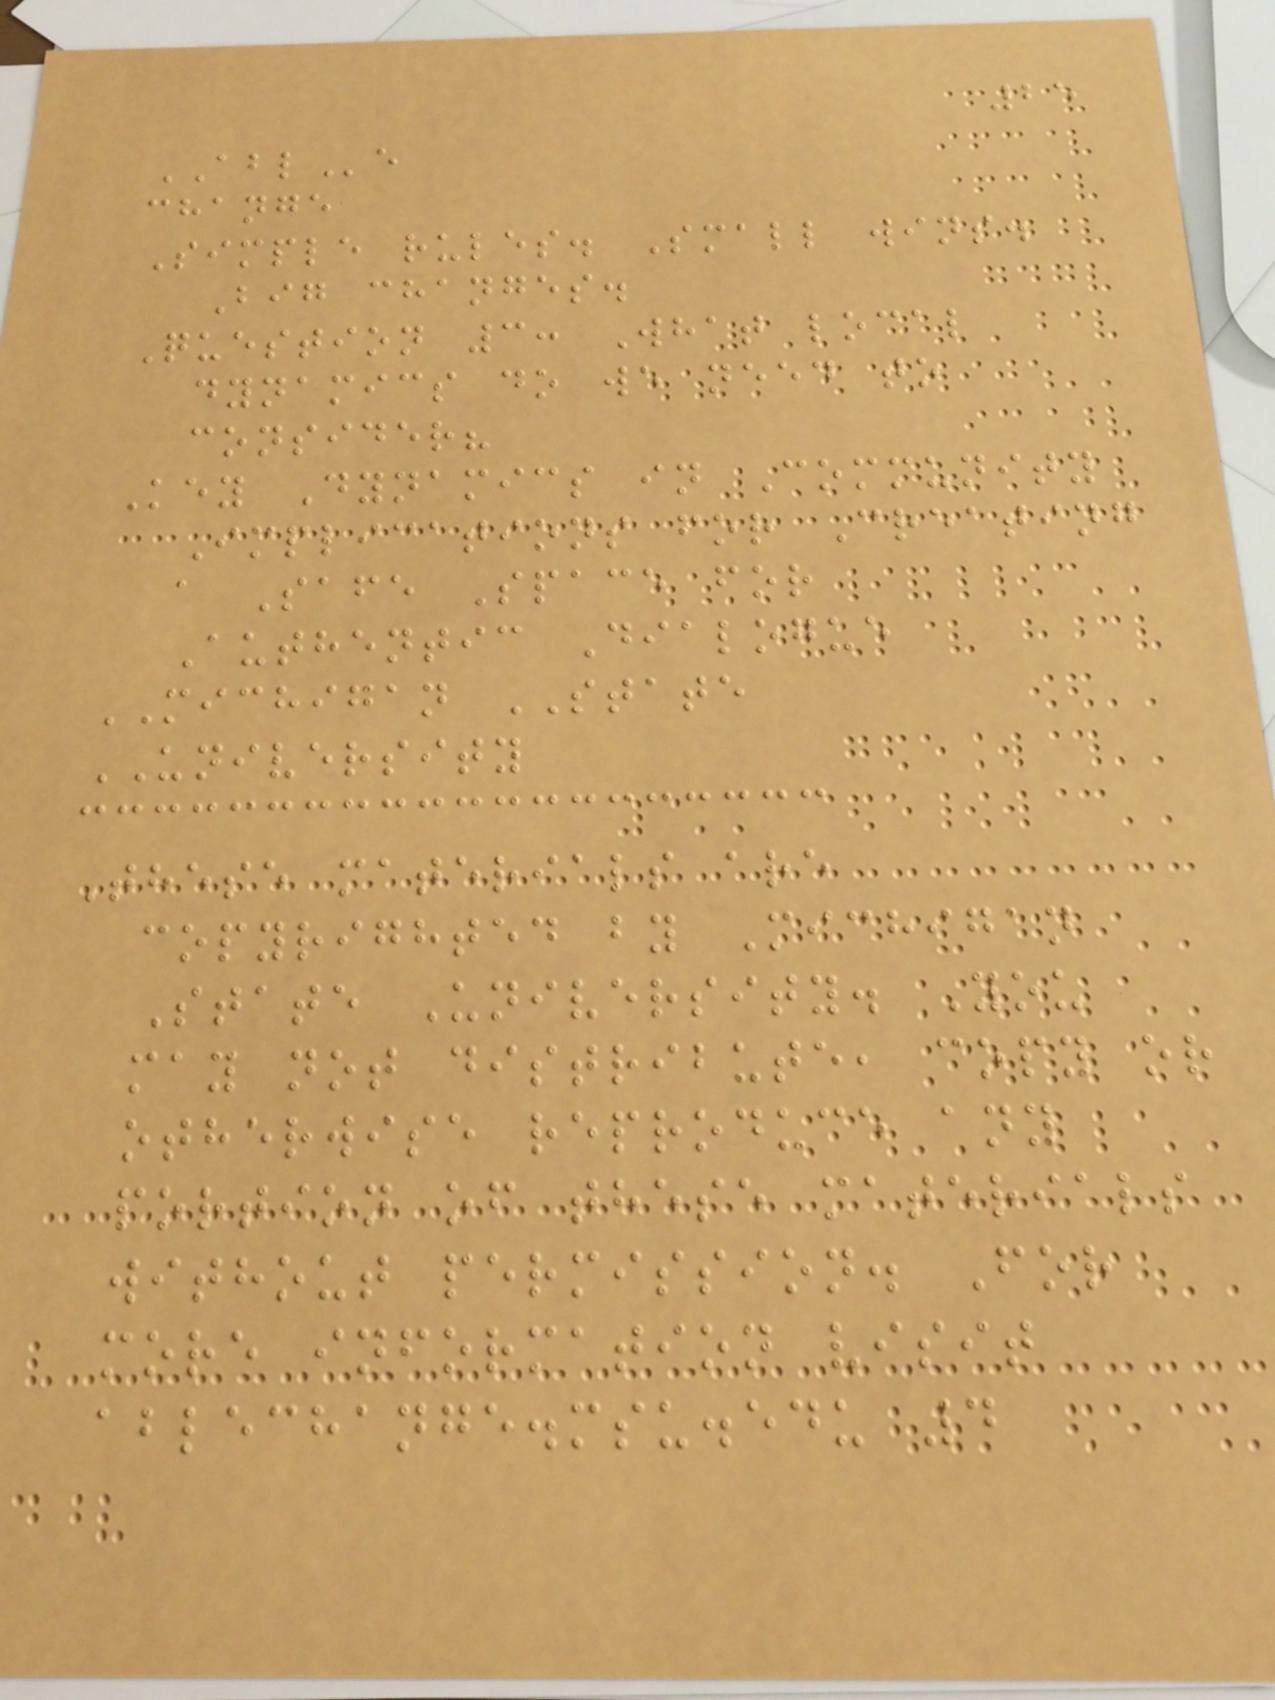25
ABLe
change
Simple rules. Small wins.
Big changes.
Question 3: What local
dynamics do we need to
consider?
Key Dynamics in Community
Implications for Creating
a Safe Space for
Authentic Dialogue
MICHIGAN STATE
UNIVERSITY
These materials are
copyrighted by Michigan
State University. You
may not distribute, copy or
otherwise reproduce any
portion of these materials
without permission. For
more information visit
ablechange.msu.edu 4
